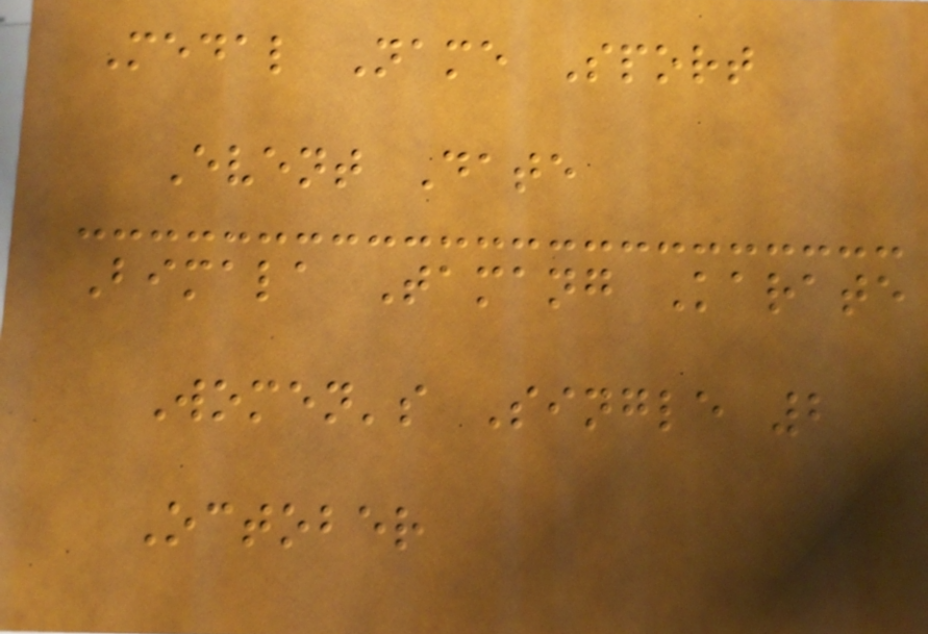Medal Name Sport
Event Date
Bimala Tamang Karate
Women's Single 2
October
